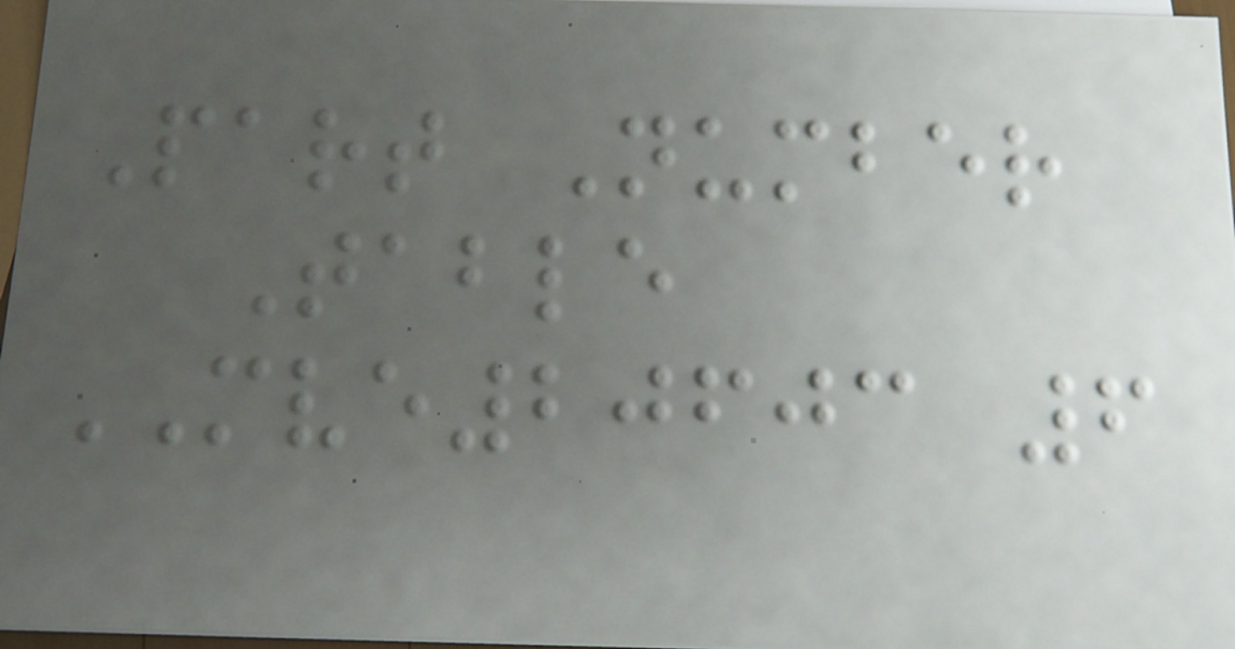Part Number
Table
MVE20603 6
